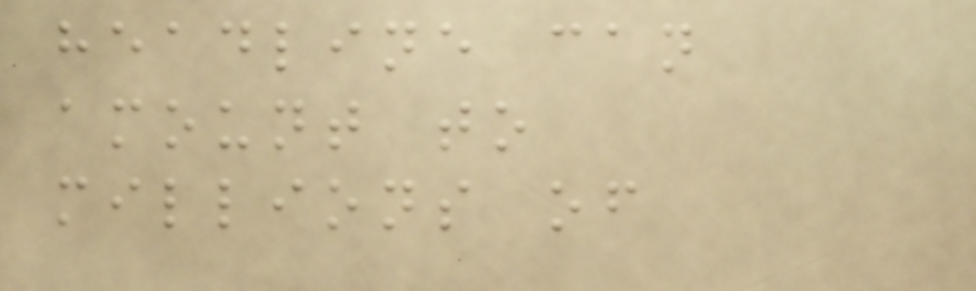headline can
amount to
millions of
